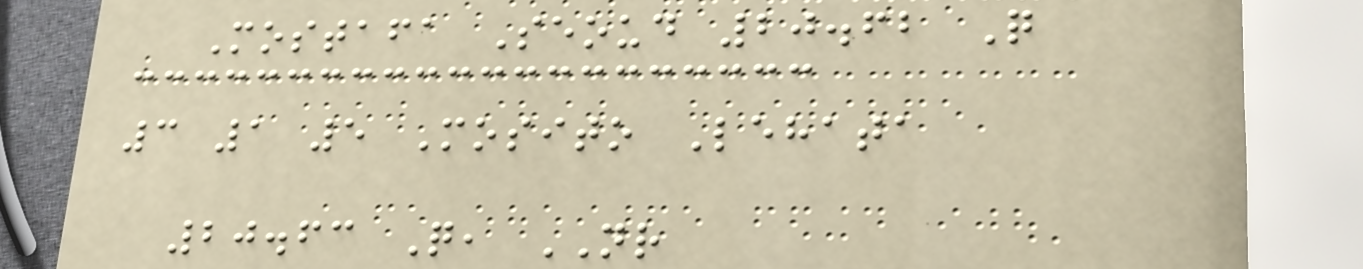Mostafa Seoud 20.62 Q
3 1 5 Mosito Lehata
20.63 Q, NR
